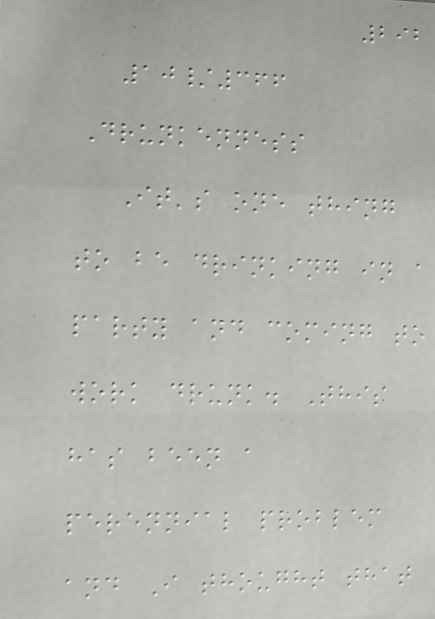292
10/366
Drunkenness
It's one thing
to be drinking in a
party and coming to
work drunk. This
has been a
perennial problem
and I thought that
